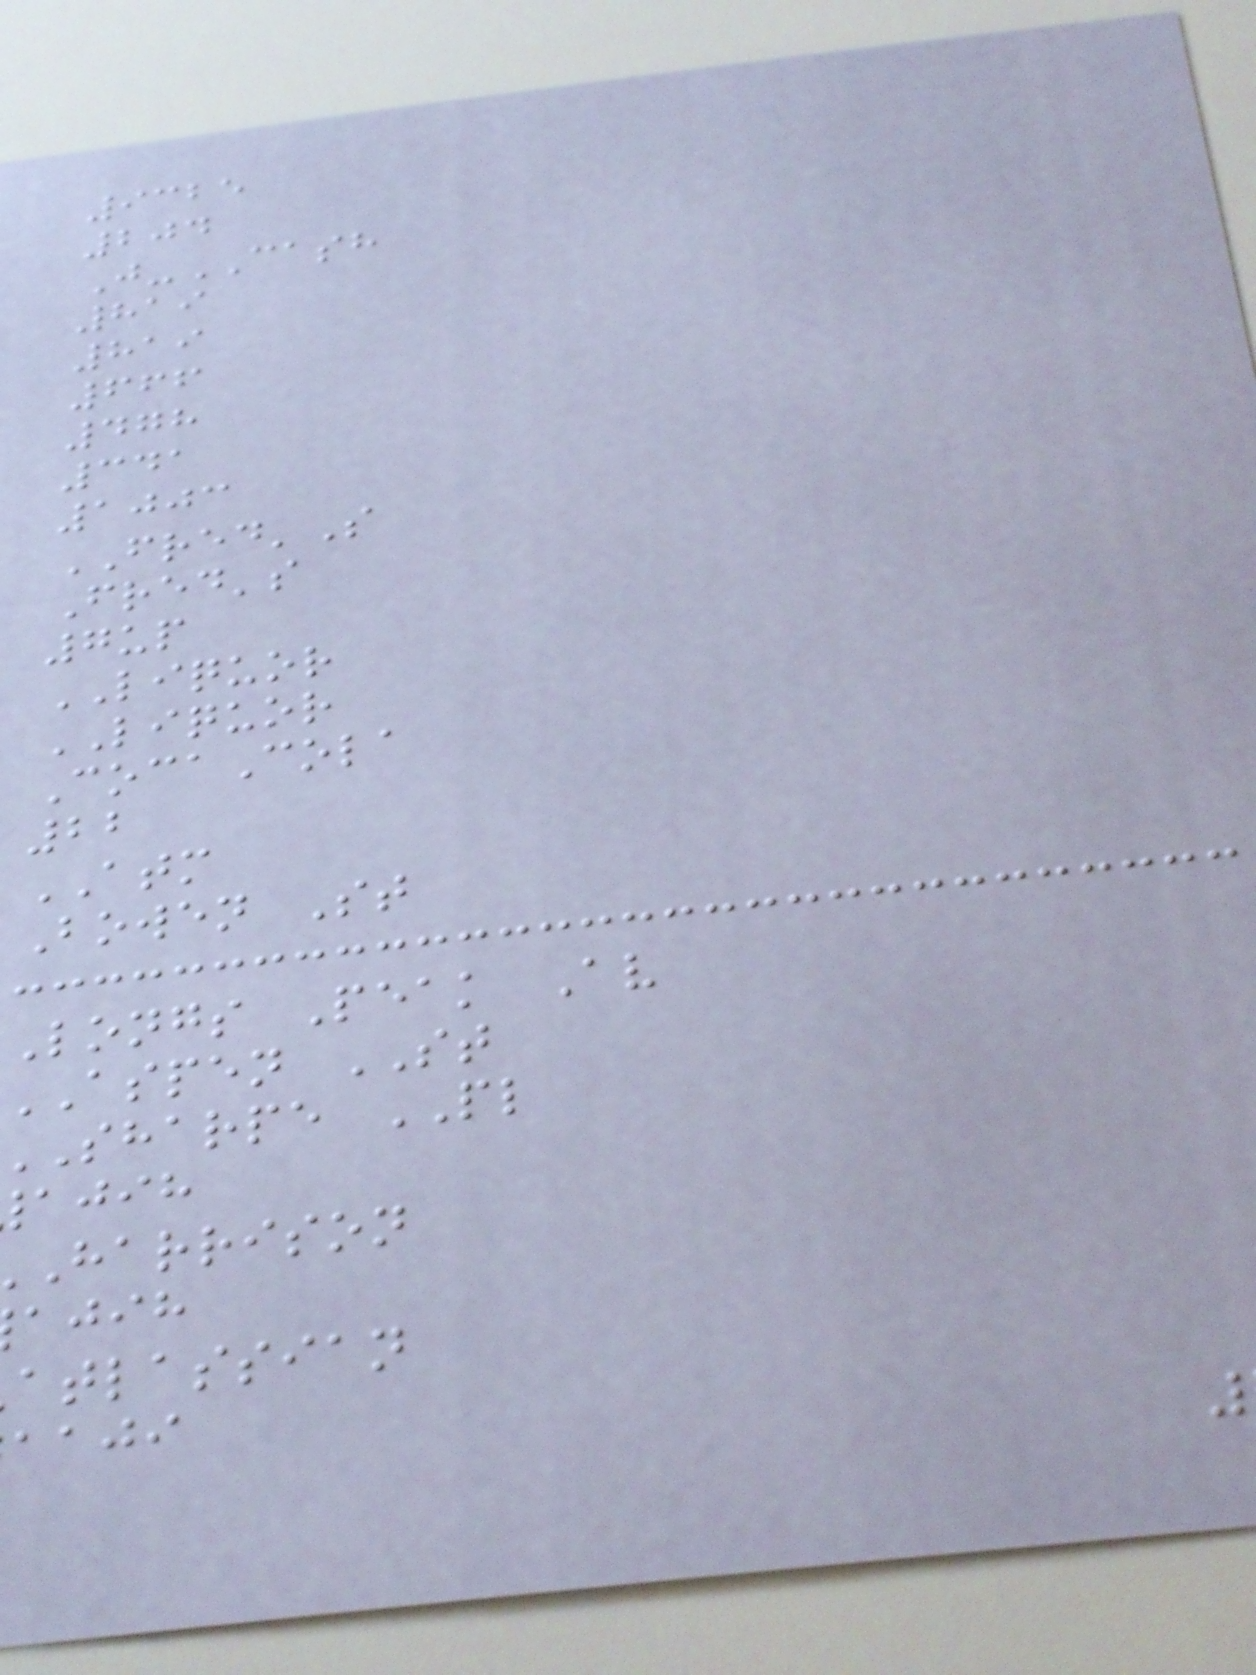9325
204
J-CASH
819
819
666
478
341
1003
FRED'S
Fred's
7up
LIQUOR
LIQUOR
CocaCola
22
ATM
Bowen St
Longs Peak Av
ASPEN ST
sharpe PL
ajih
harrison
ajih
atlassian
aaji
